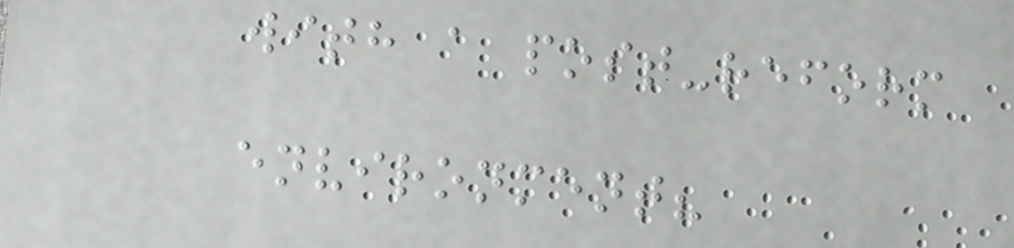with a post-reform
environment?
